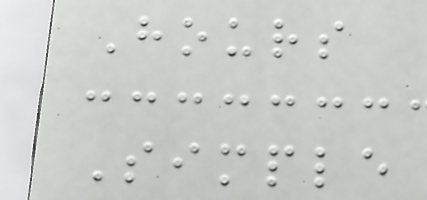Hours
Simple
